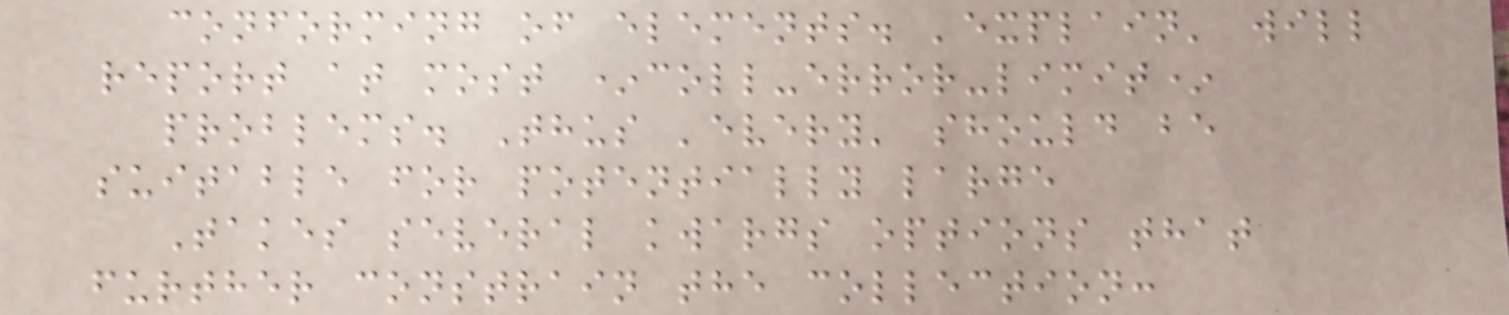conforming of elements. 'explain' will
report at most *coll-error-limit*
problems. Thus 'every' should be
suitable for potentially large
Takes several kwargs options that
further constrain the collection:
